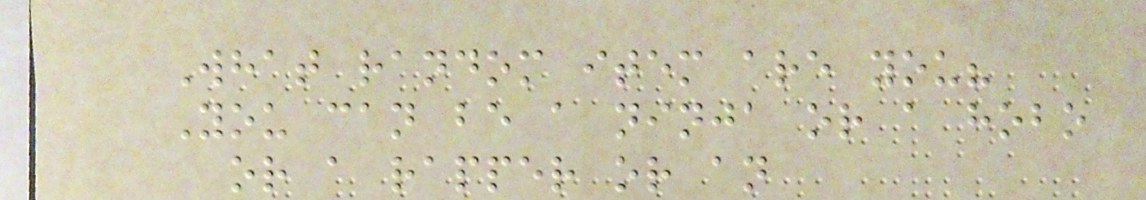What random item are you?
You can be a ninja or a hobo
or a rapper or an
